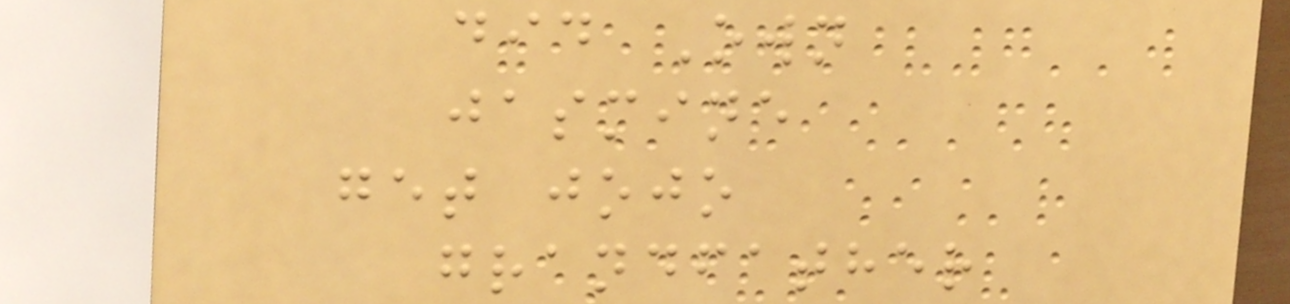did Own
jasmine
get jojo
grandfather
